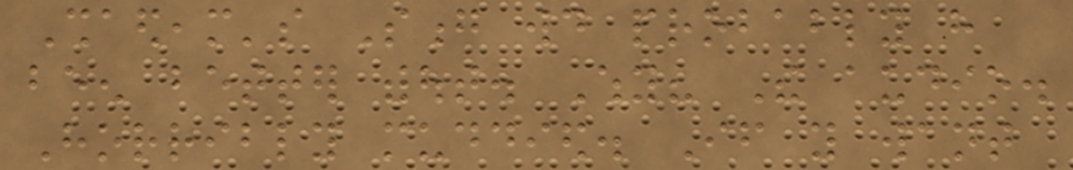Shaedeam's Song would probably have
been better without. Why? The audio.
Horribly muddied. If you want
